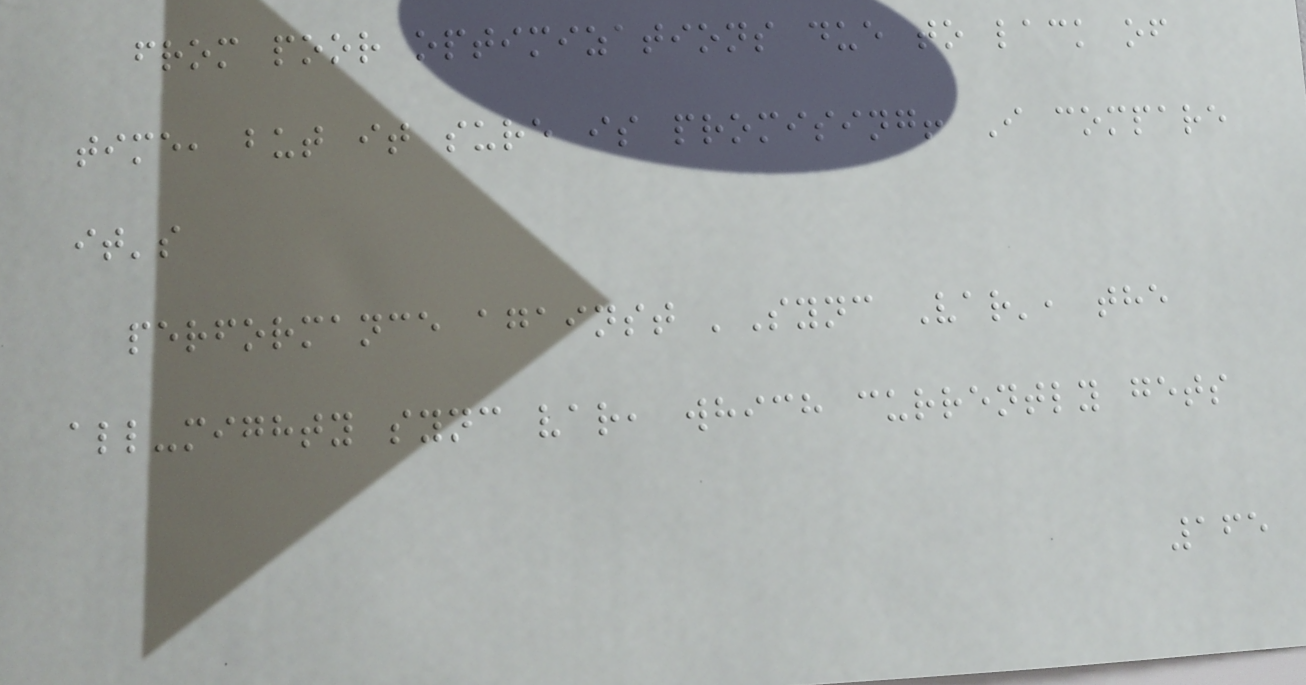from poor optimizations due to lack of
time, but it sure is promising! I compare
it's
performance against 'Sync Var', the
all-mighty sync var, which currently gets
165
